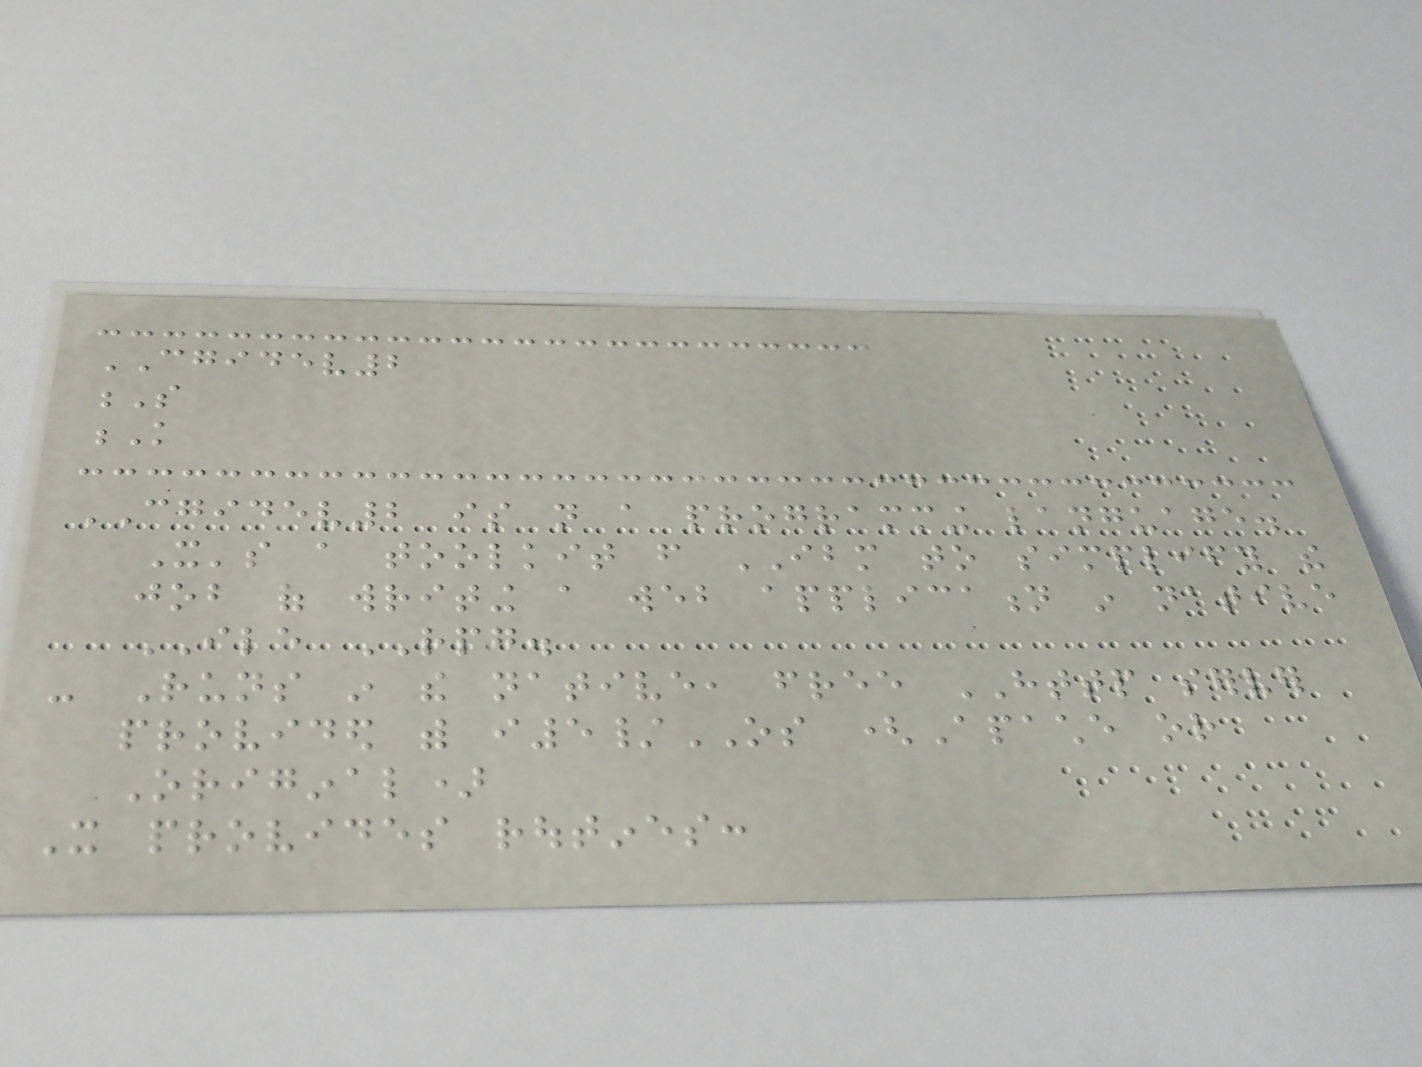CGIDEV2
S
K
CGIDEV2 is not a programming language.
It's a toolkit from IBM to simplify the
job of writing a web application in native
ILE RPG.
- Runs in the native, free HTTP server
provided with i5/OS (Apache or
Original)
It provides routines:
